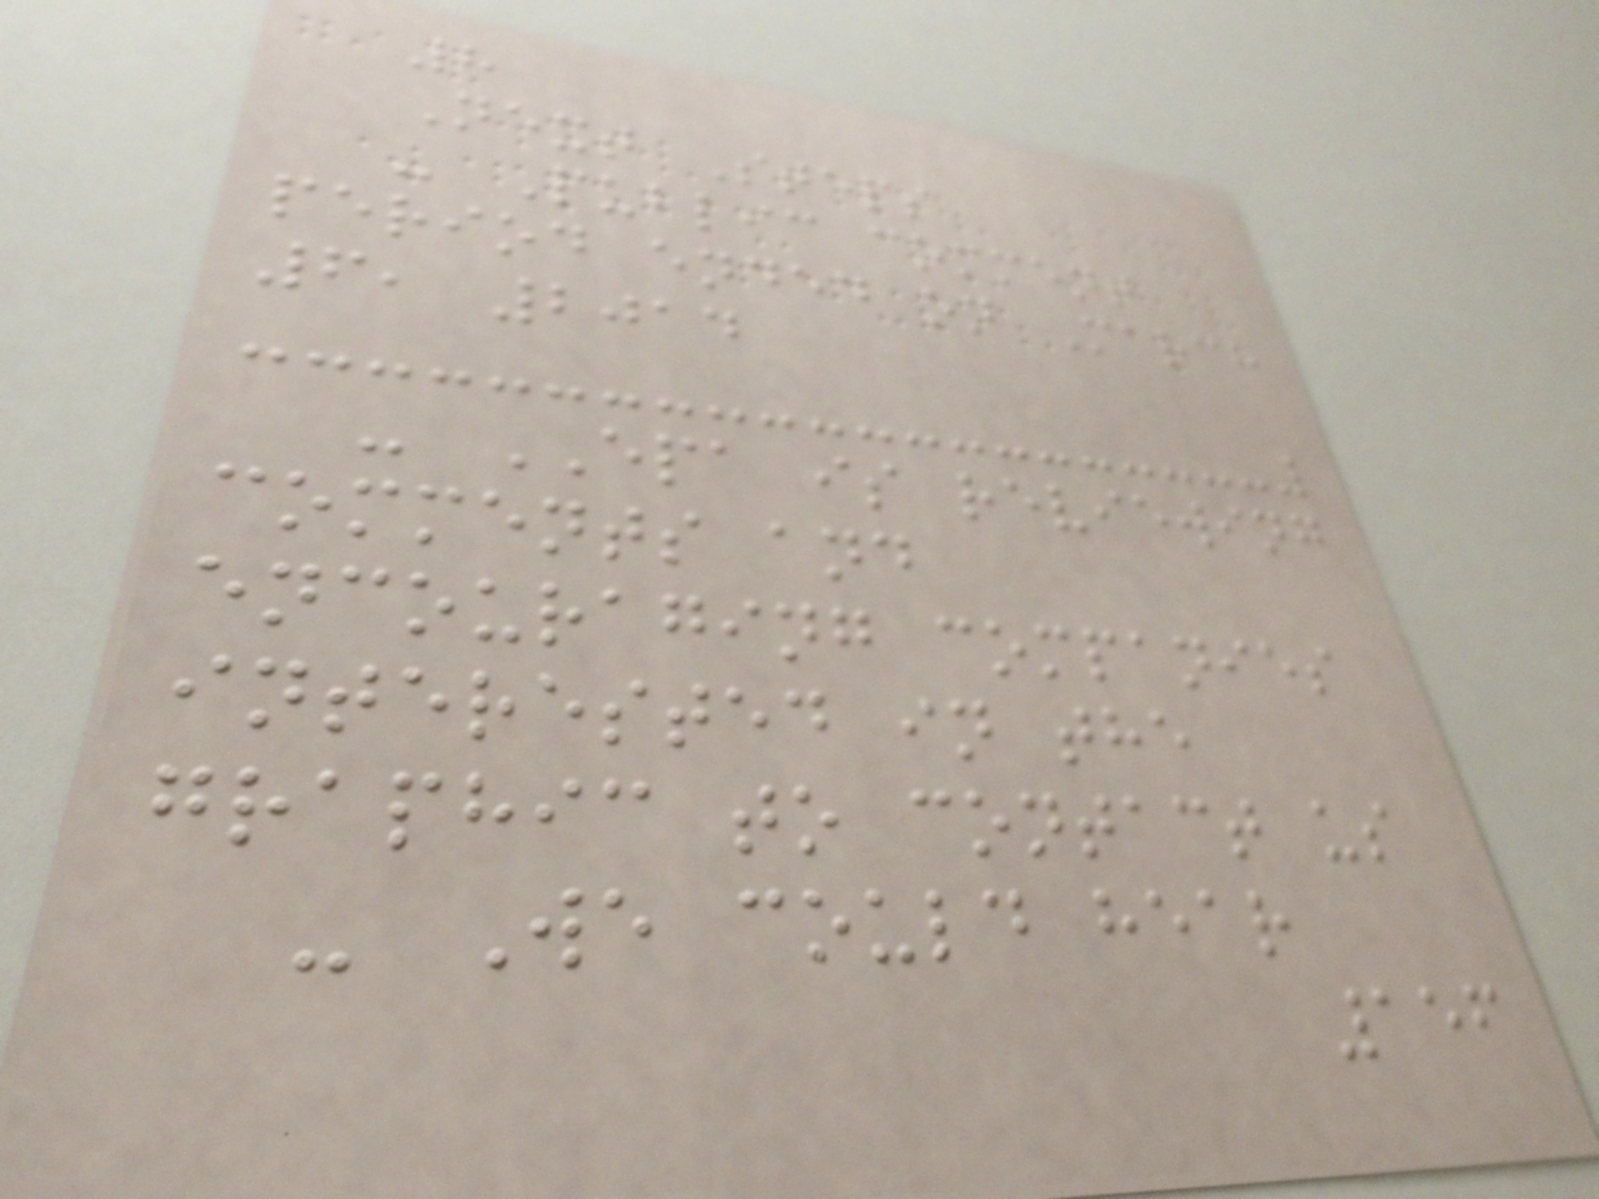8
Next Steps
- Public comment
period ended on March
6, 2014
- EPA is reviewing
comments and
encouraging companies
interested in the
graphic to contact us
- We could hear
156
